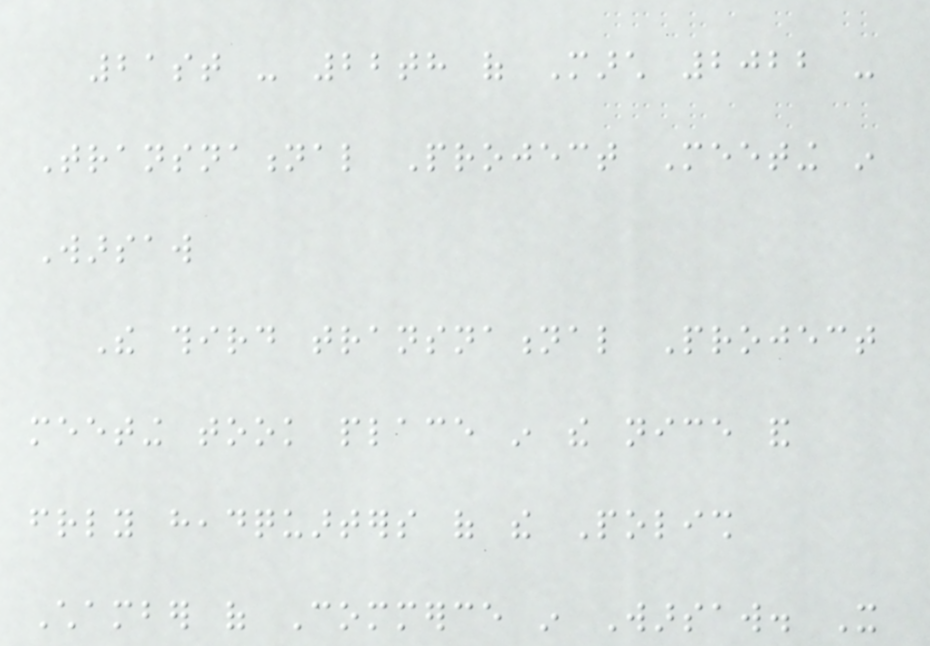21st - 22th of March 2022 -
Transnational Project Meeting in
Warsaw
The third transnational Project
meeting took place in the nice and
friendly headquarters of the Polish
Chamber of Commerce in Warsaw. It
